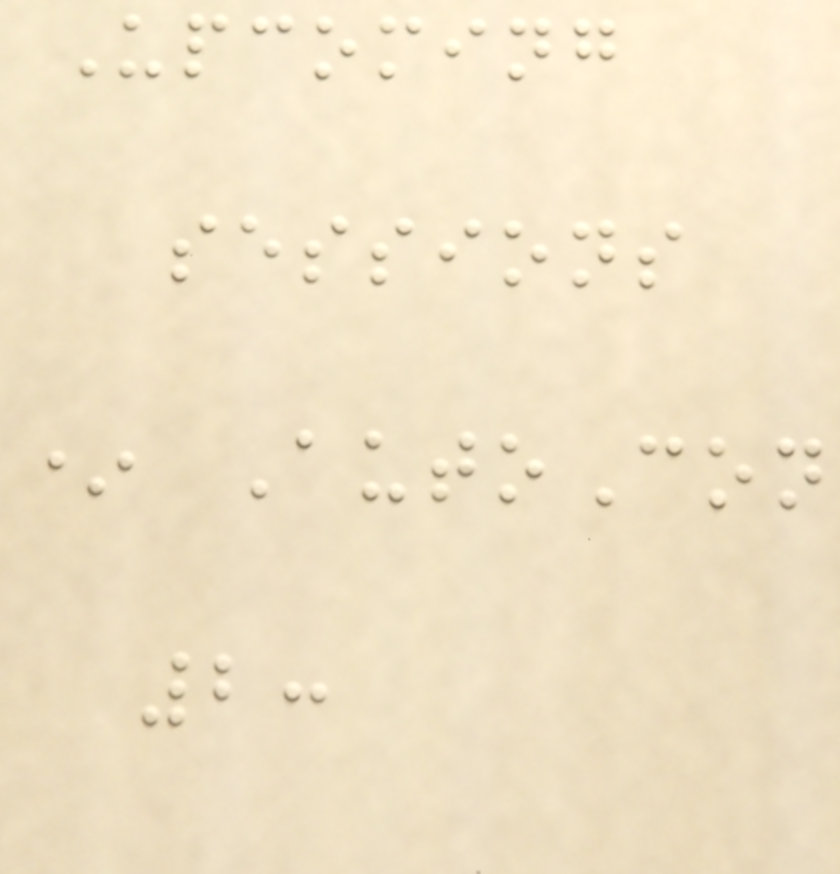Upcoming
sessions
* AutoCon
2:
